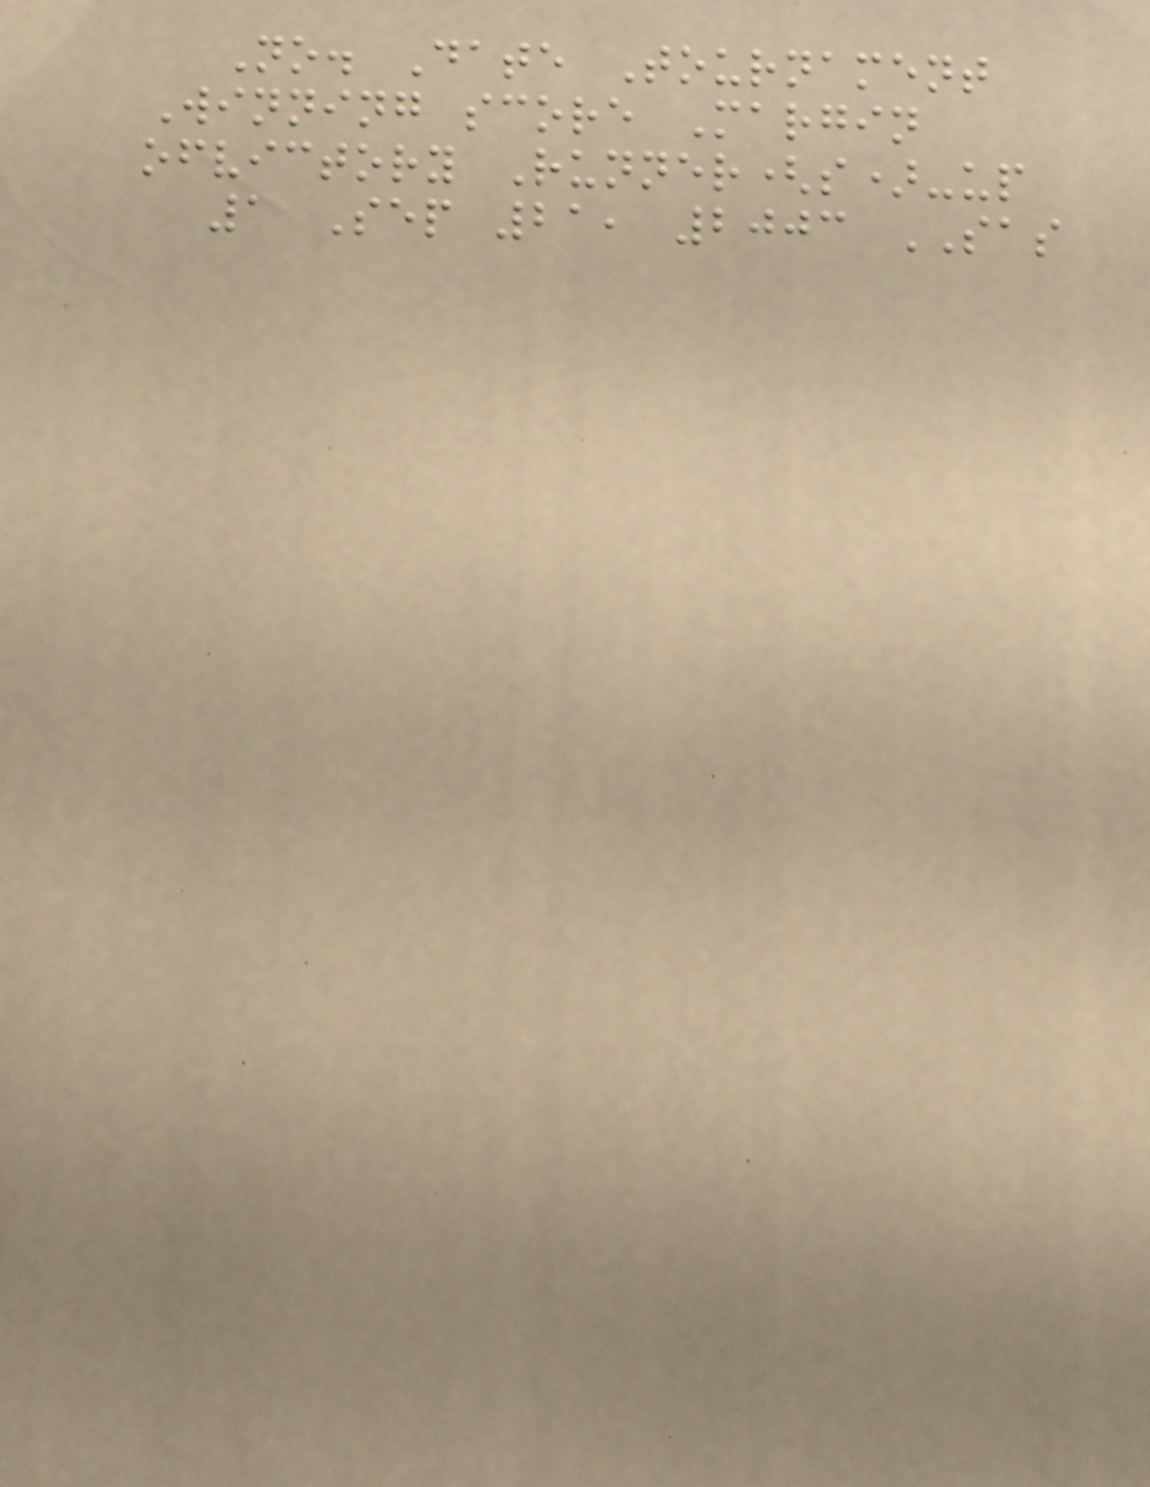No. Date Tournament
Winning score Margin
ofvictory Runner(s)-up
1 Sep 21, 2003 SAS
